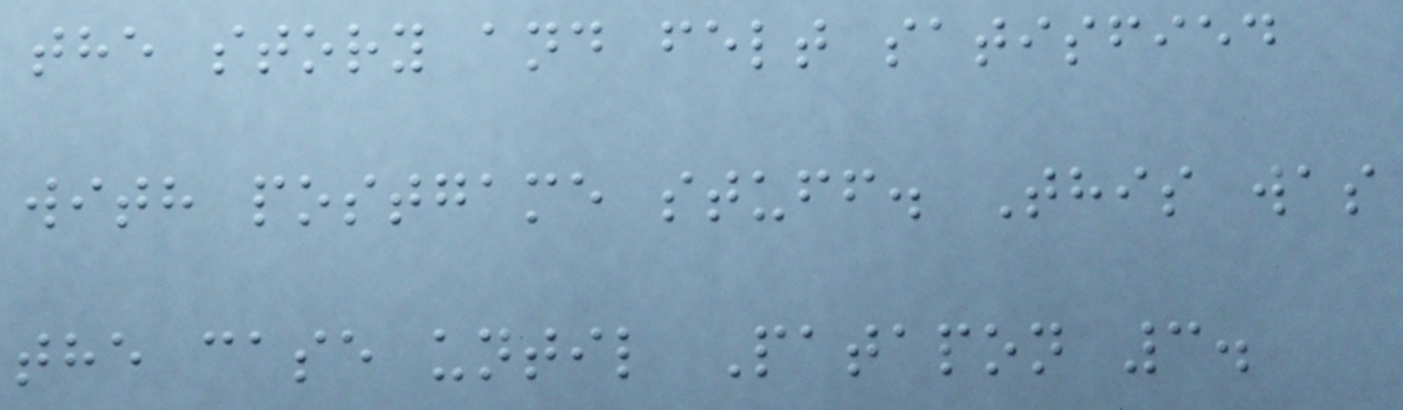the story and felt satisfied
with postgame stuff. This was
the case until Patapon 3.
